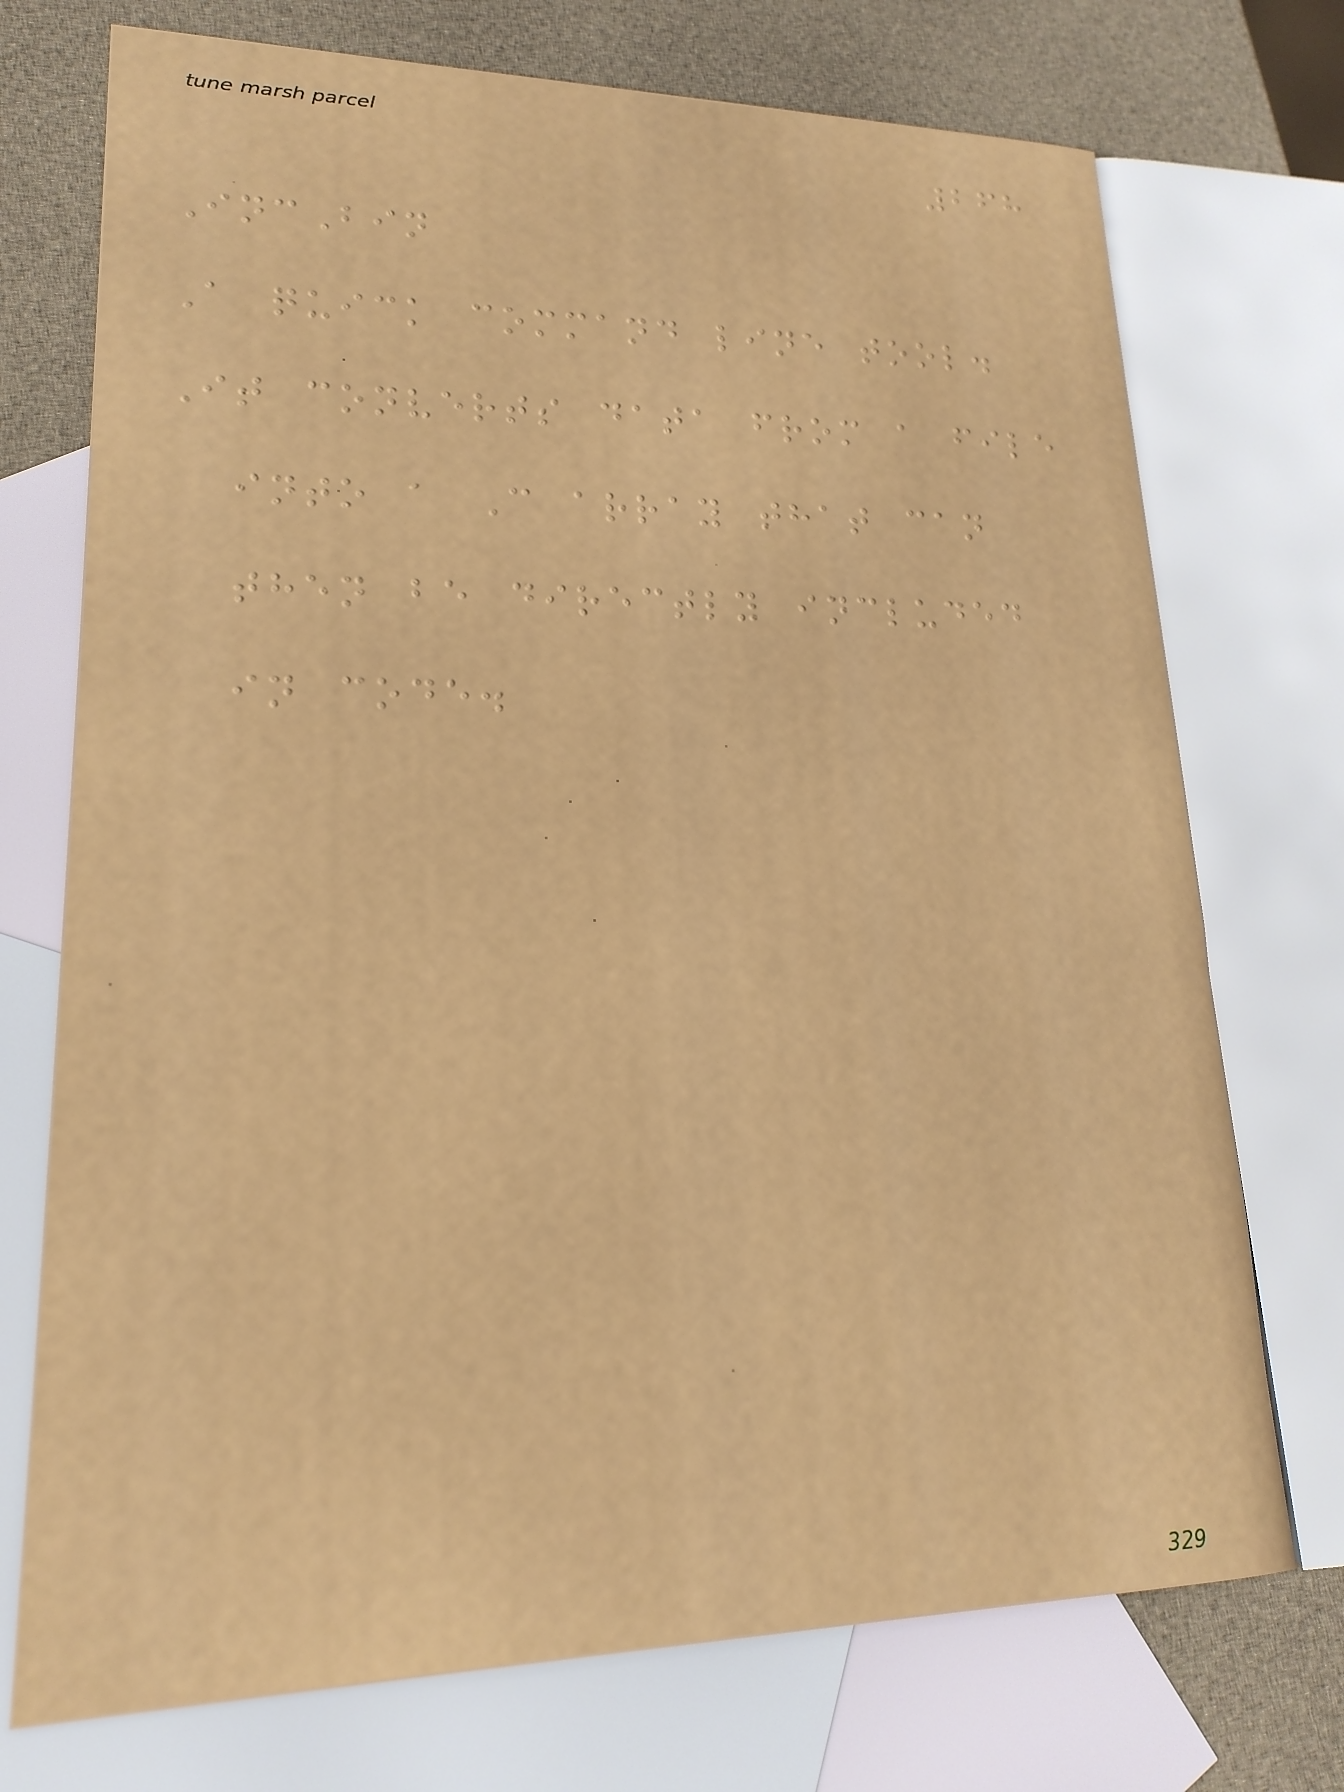268
IncBin
A quick command line tool.
It converts data from a file
into a C array that can
then be directly included
in code.
